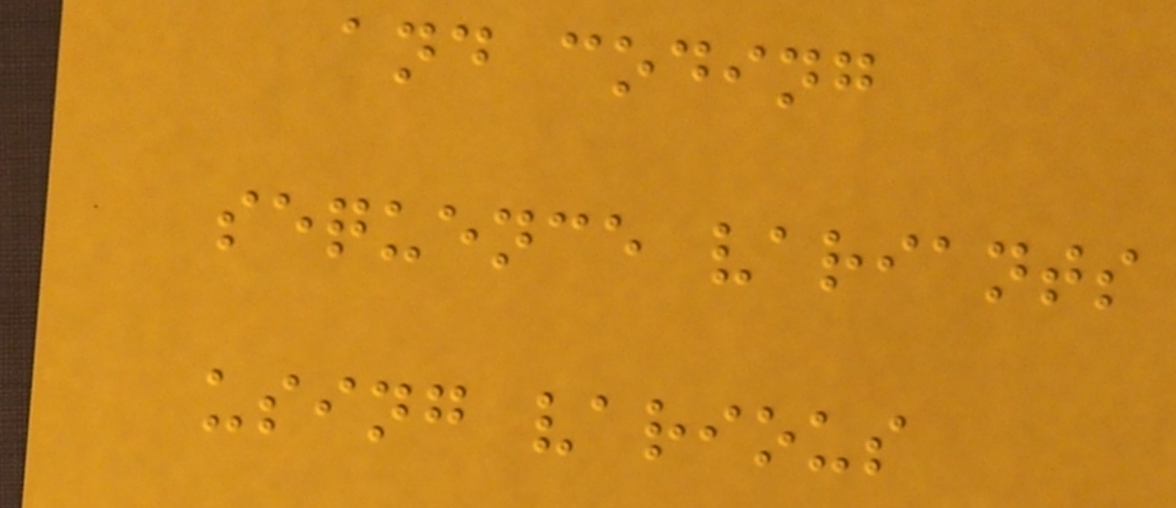and coding
sequence variants
using various
